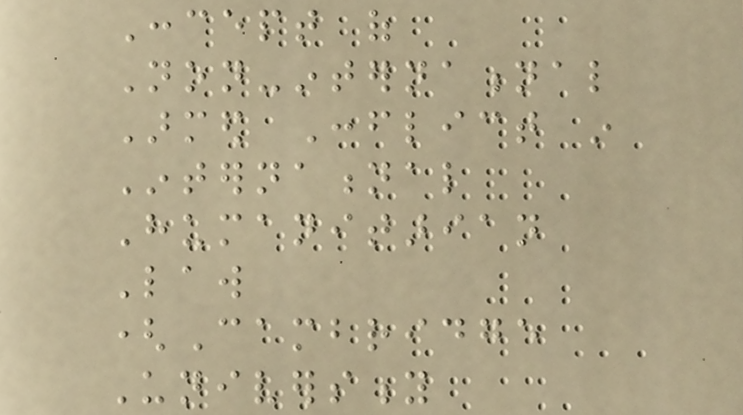Concept of
Non-international
Armed Conflict in
International
Humanitarian
Law
(Cambridge
University
